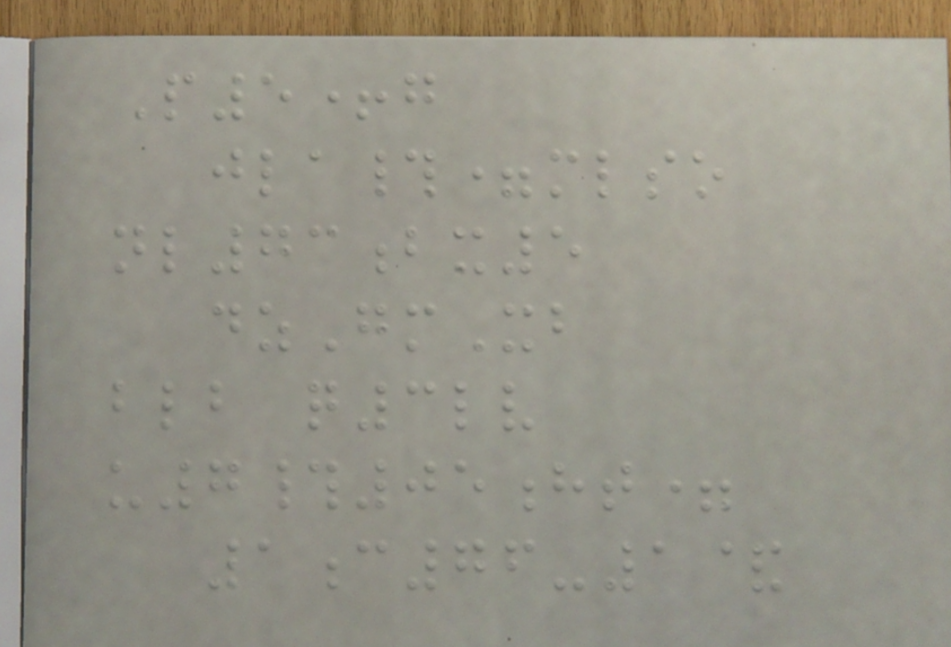P5+g
jla#=mlso
nl73bx5
dzGmXb
blb q3lv
u7#05ht=
1c76-1&
